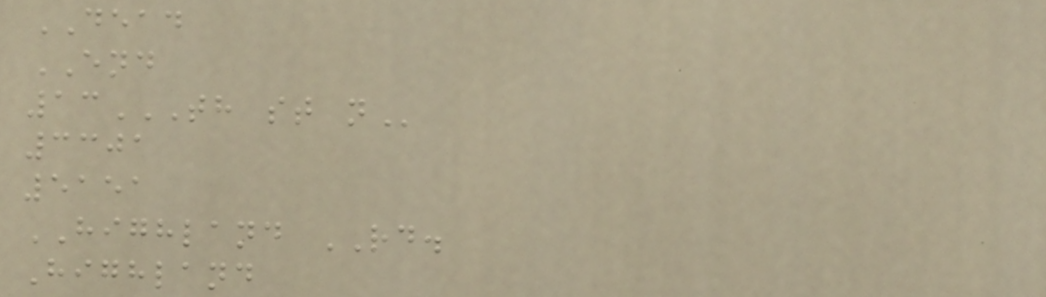DEAD
END
13TH ST N
3301
5151
HIGHLAND RD.
Highland
